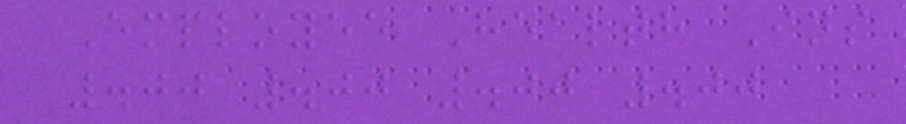Employee Health Ins
.00 .00 .00 .00
